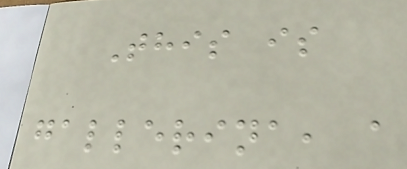This is
gallerina, a
